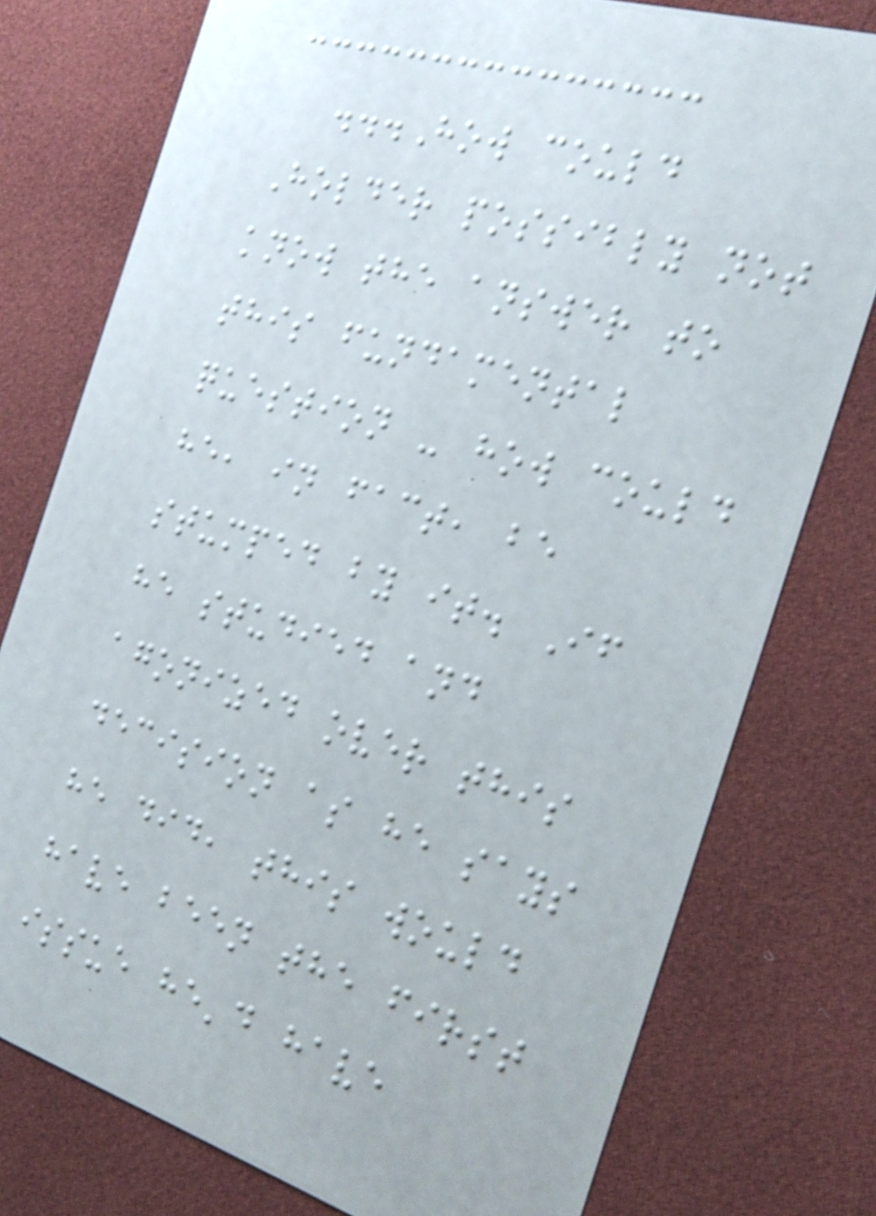...How could
Holder possibly not
know the answer to
this fundamental
question - how could
he, in fact, be
stumped by it. If
he studied and
agonized over this
decision as he says
he did, this would
have been the first
issue he'd have
